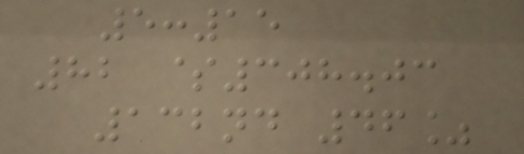5:15
82 $308.03
132nd 46%
